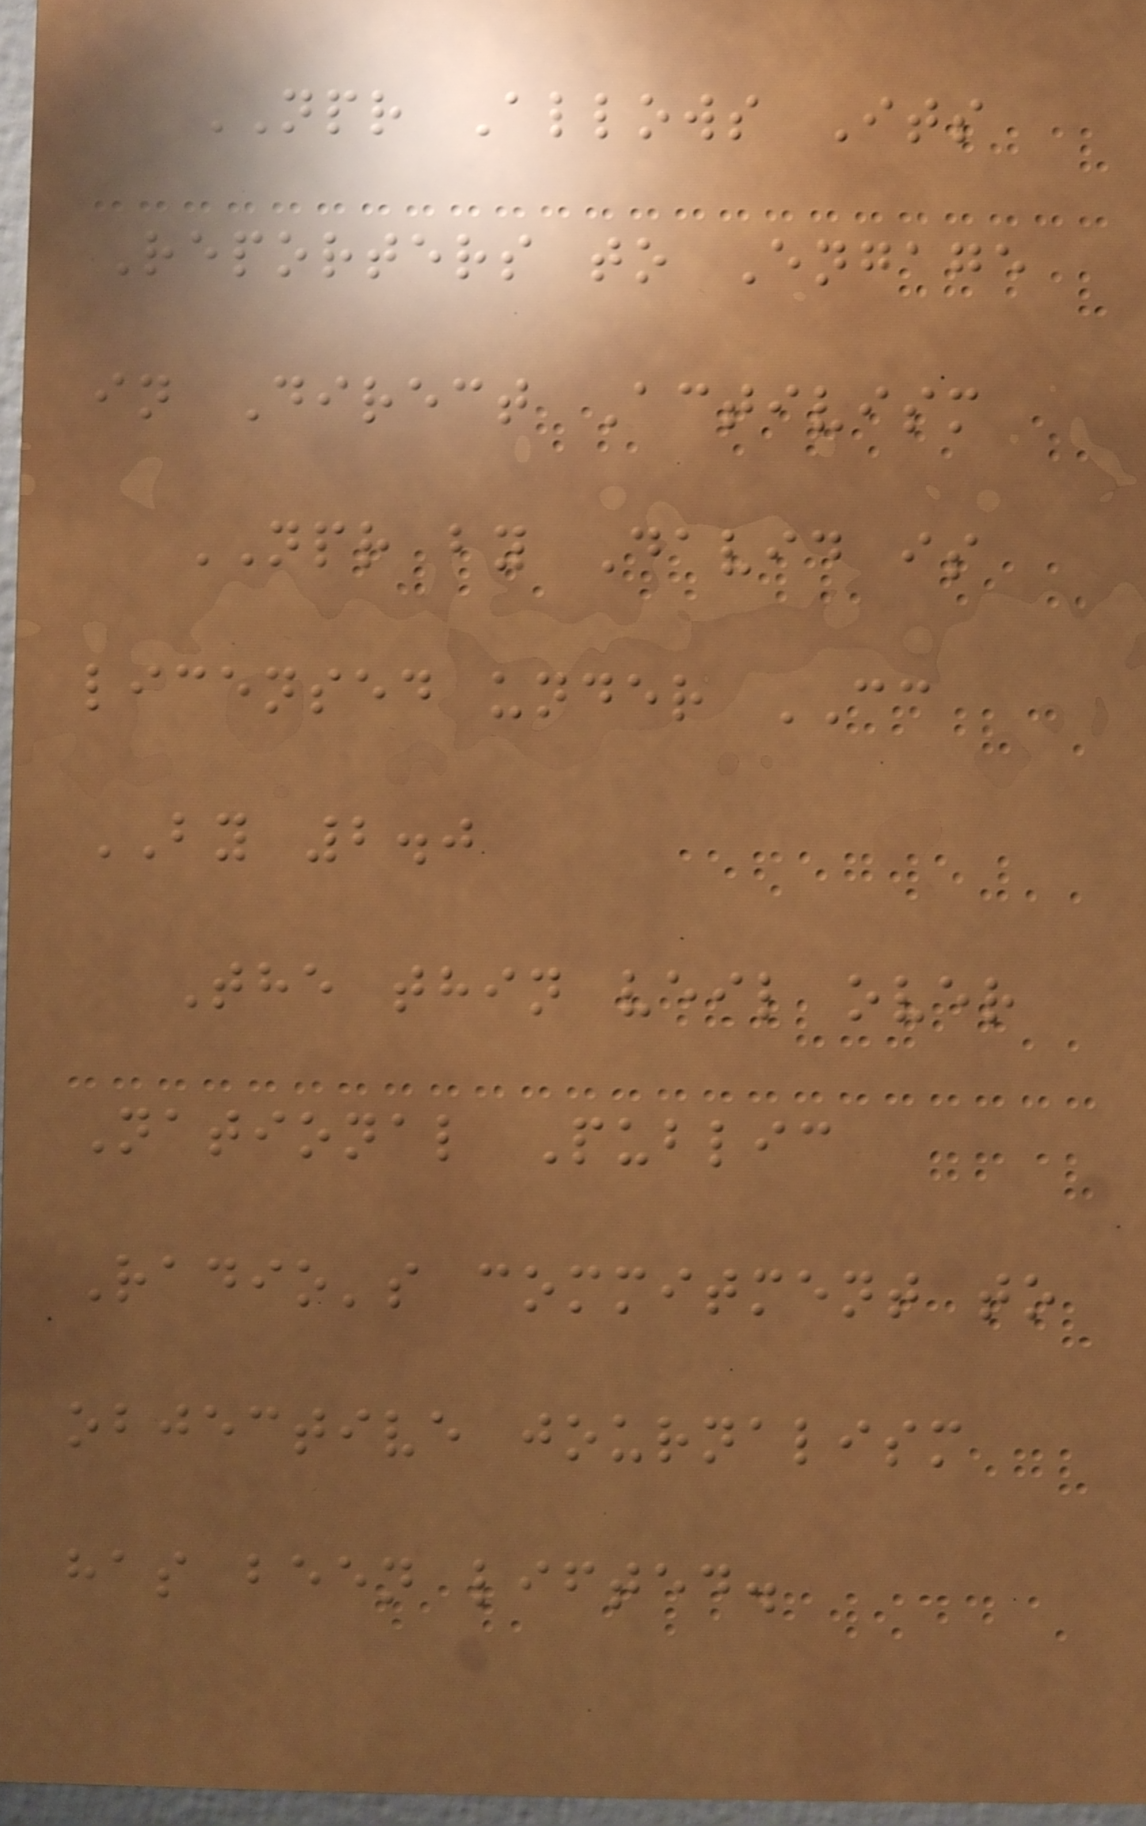NPR Allows Its
Reporters to Engage
in Direct Activism
NPR by David is
licensed under CC
BY 2.0
The thin veil over
National Public
Radio's commitment to
objective journalism
has been lifted.
